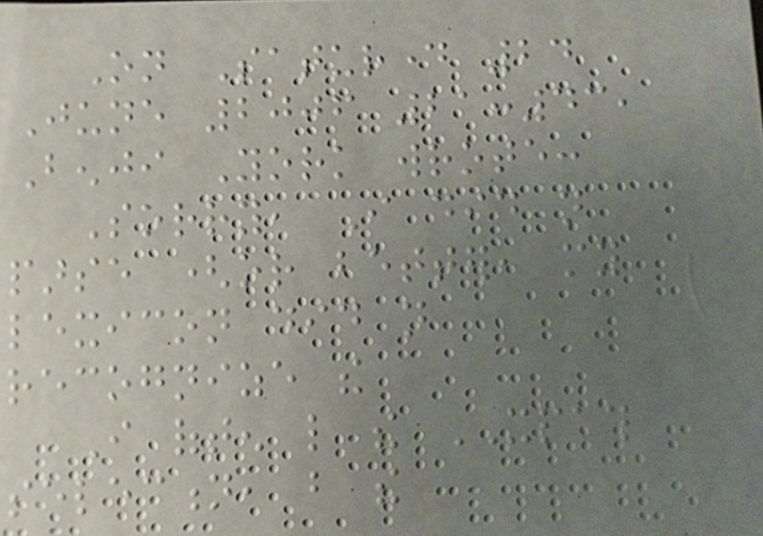On Saturday 24
June 2006 21:43,
Benji York wrote:
Sorry, I did not
parse (or better, my
lexicon did not
recognize the
I often like the XPATH
selection, but the
